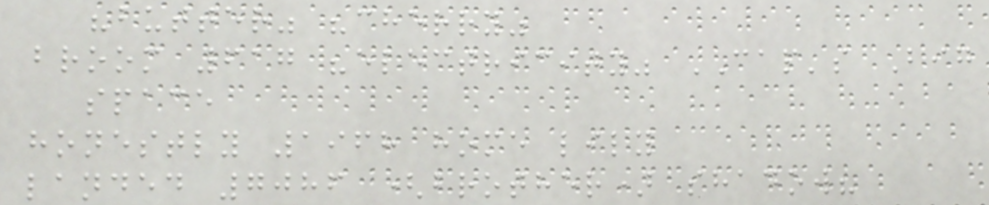"butter" "cherry"
broom 617 "electricity" CAP's Big
space
honestly 1968 home lily
landed 7086 (brother) shadow?
